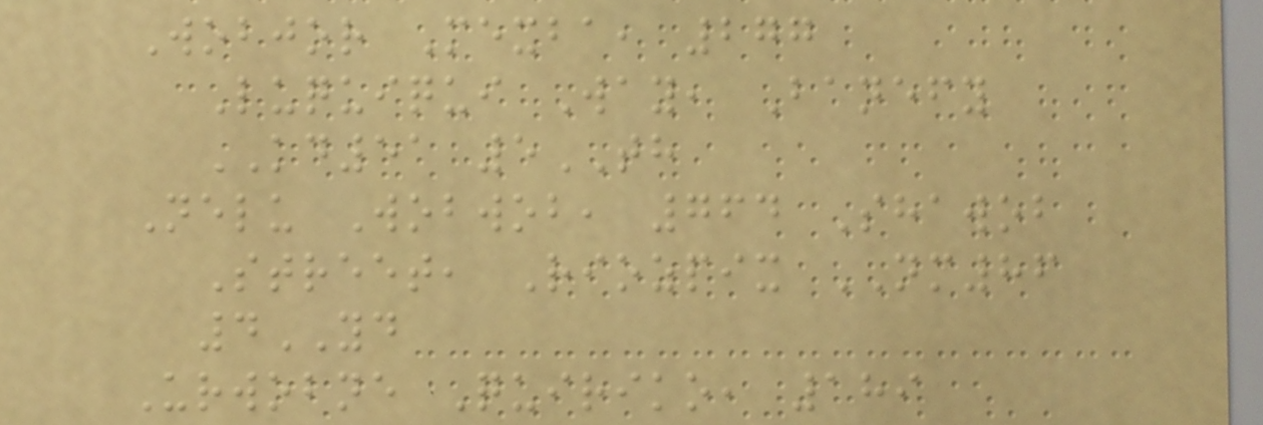Wobjor Mexba, 277
Luquiqui Way, Banefy
KD51 5TH
Nelu Wobwob, 764 Shawob
Street, Riozpix NM86
4YD
Urwobne Quiriko, 189
